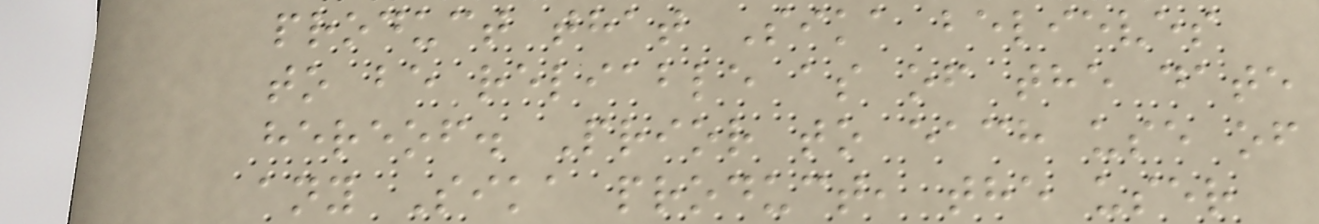product that Sika believes
to be reliable as of the date
hereof. Prior to each use of
any Sika product, the user
